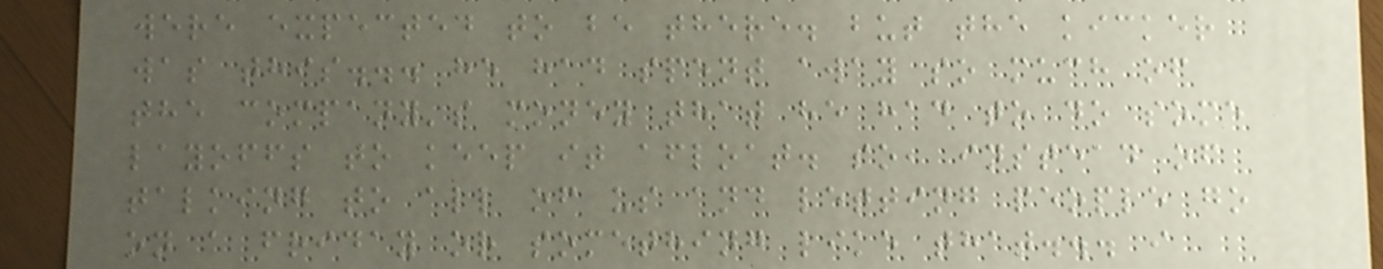were expected to be there. but the kicker
was this... he had spent away so much of
the company's money that he had to do some
layoffs to keep it afloat. so, instead of
talking to all of us and letting people go
on a friday or something like that... i
